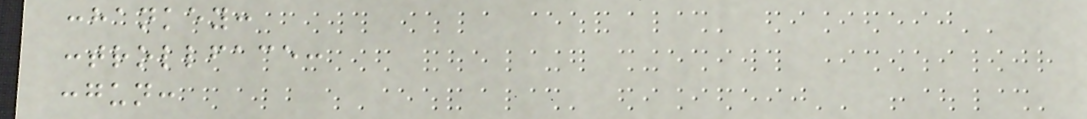:hankey:
:trollface:
:gun:
